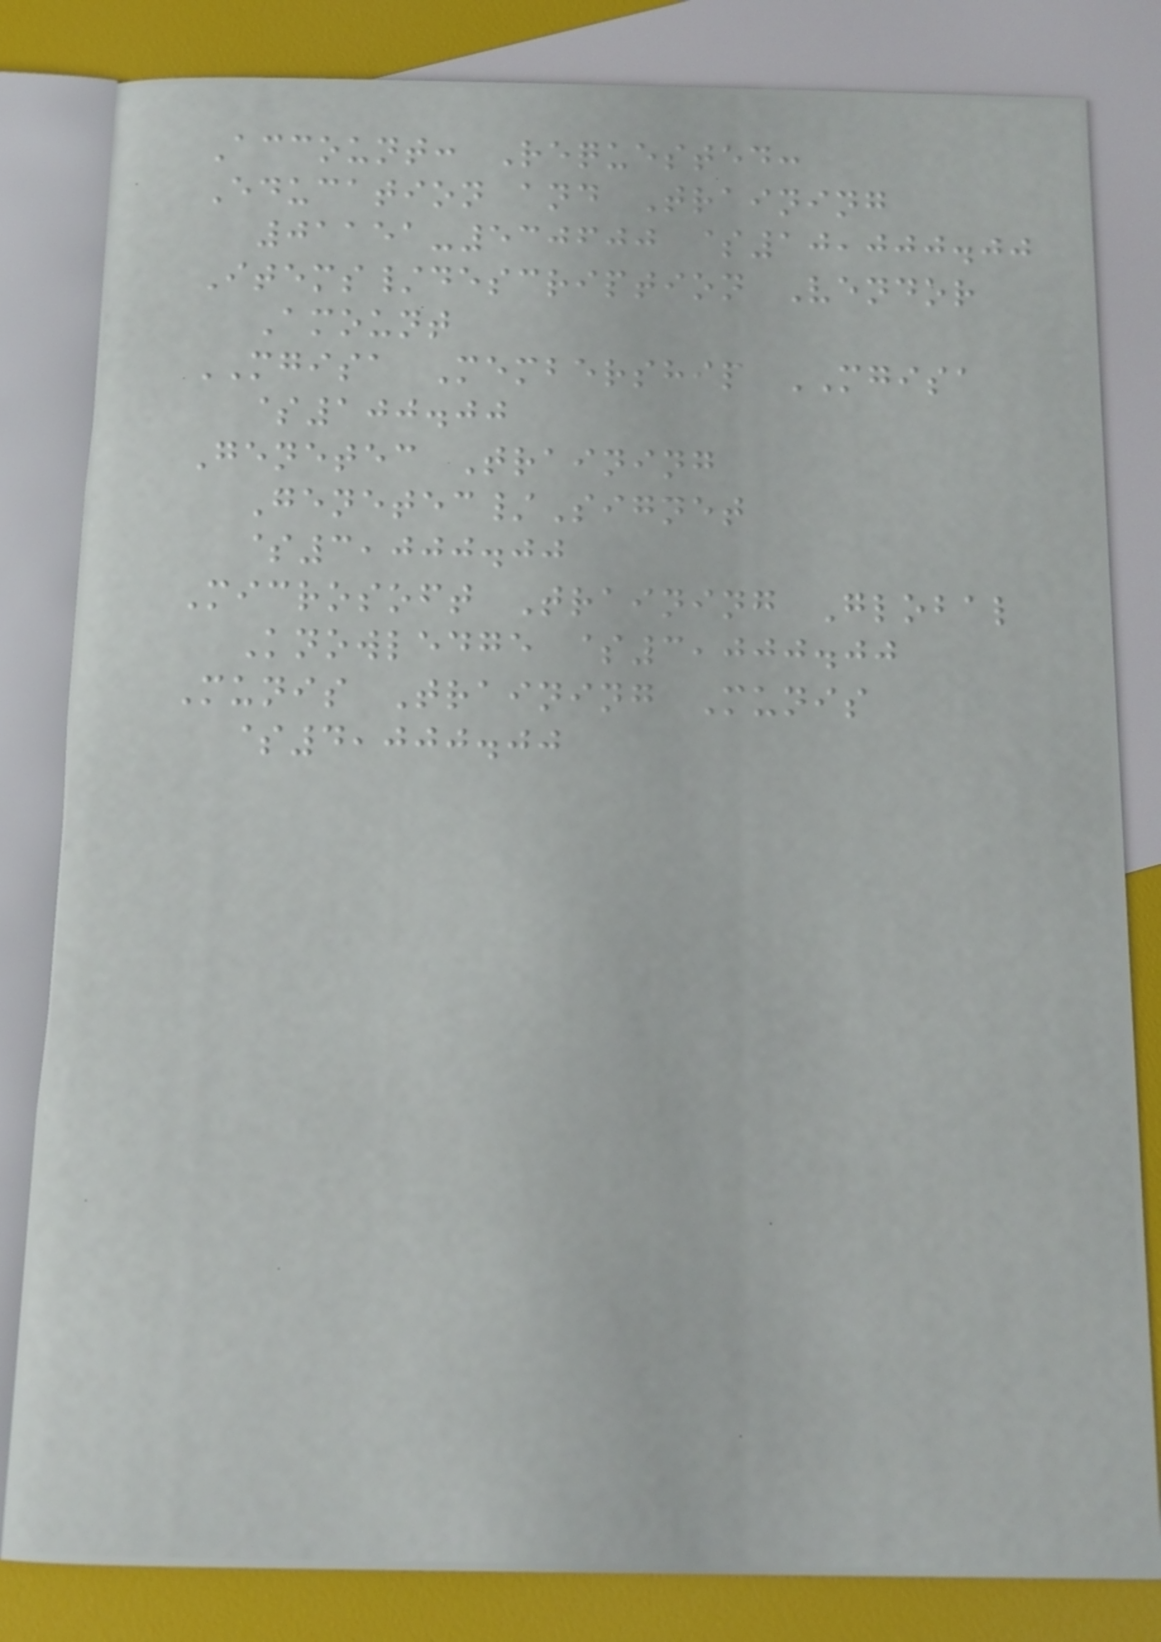Account: Requested:
Education and Training
01151-530600 $10,000.00
Items/description Vendor
Amount
MGISA Membership MGISA
$100.00
Genetec Training
Genetec/Signet
$3,000.00
Microsoft Training Global
Knowledge $3,000.00
Munis Training Munis
$4,000.00
